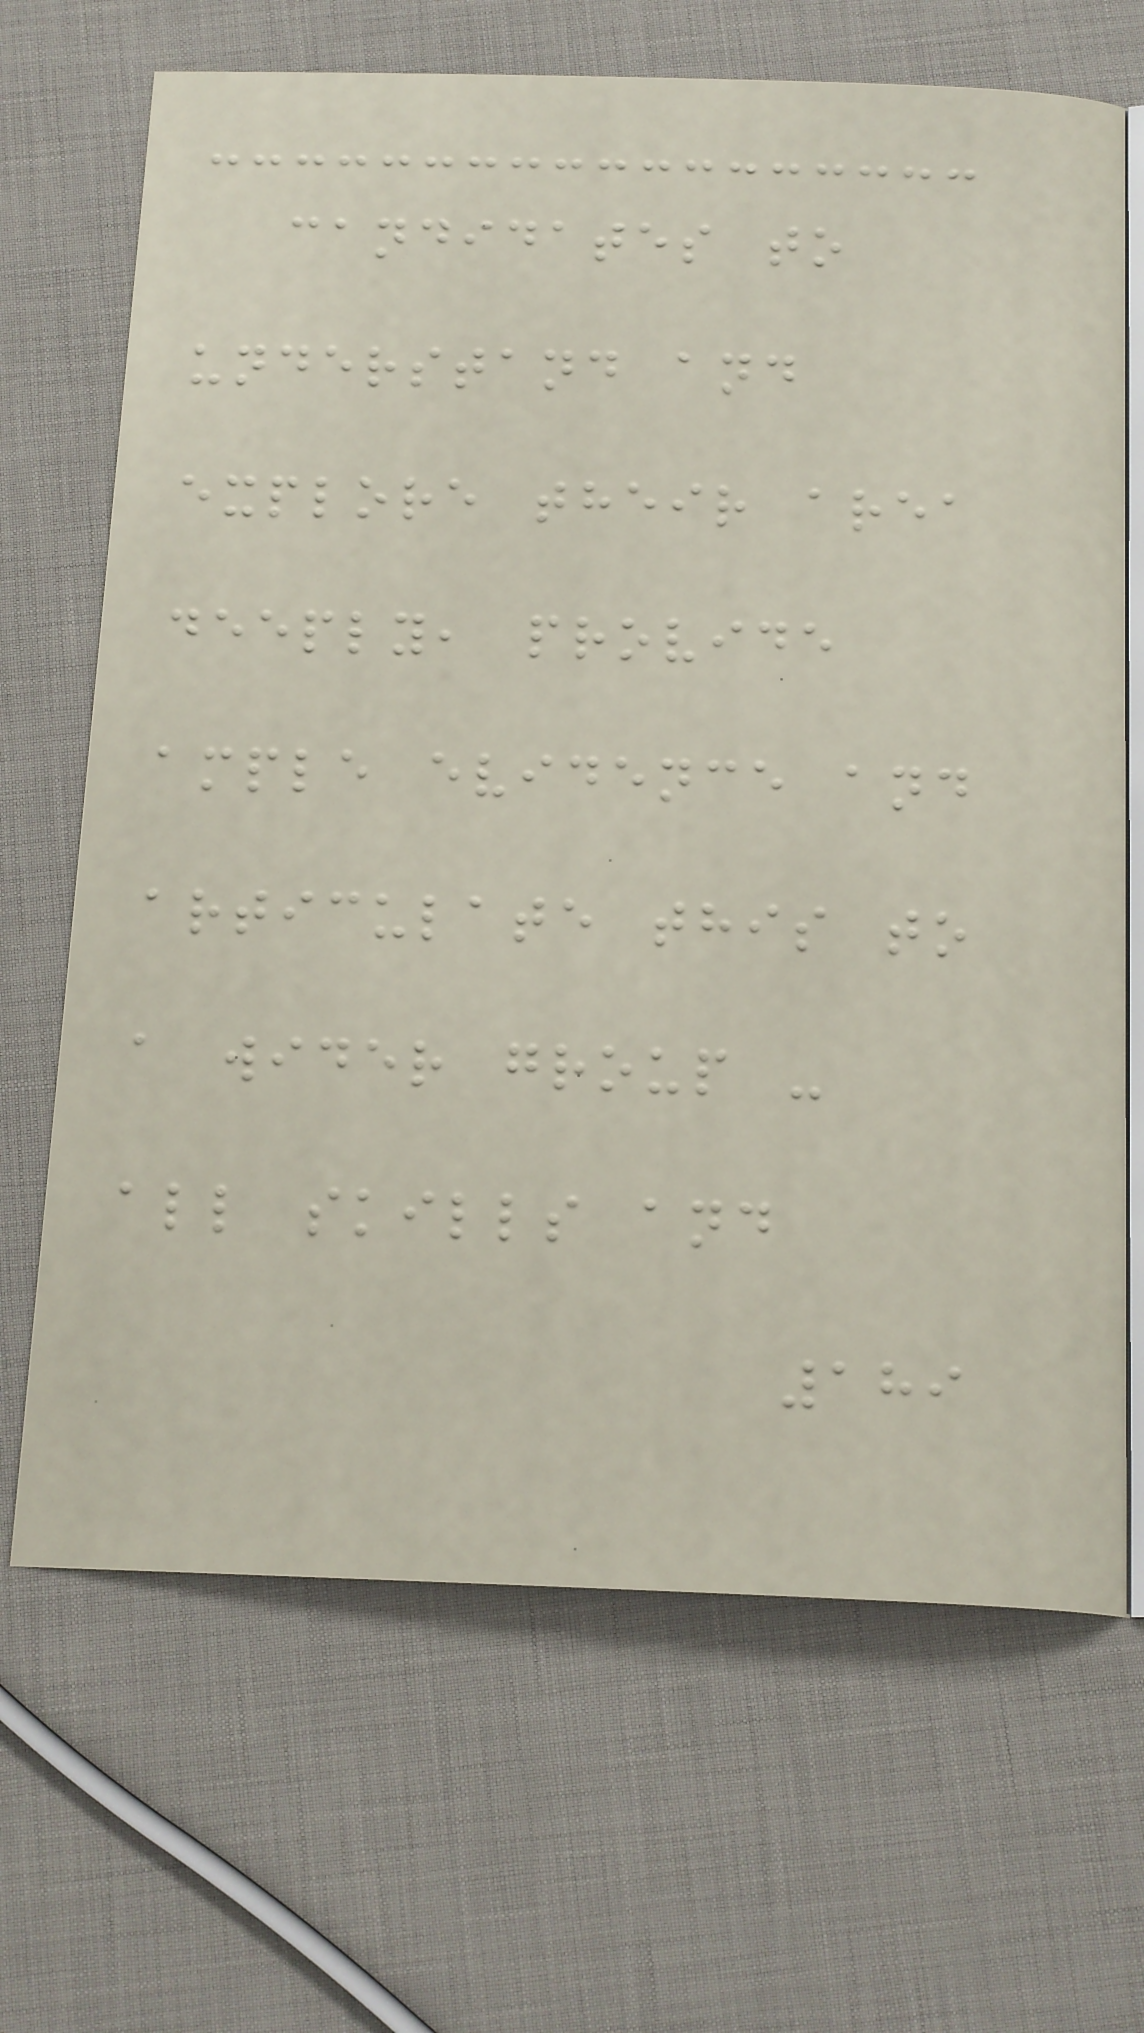candidates to
understand and
explore their area
deeply, provide
ample evidence and
articulate this to
a wider group -
all skills and
189
